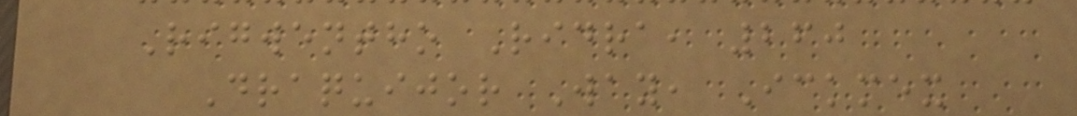Rigwentho Ridra, 260
Draquijor Way, Ickmex
